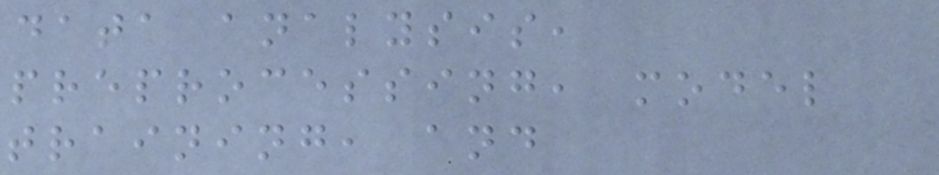data analysis,
preprocessing, model
training, and
